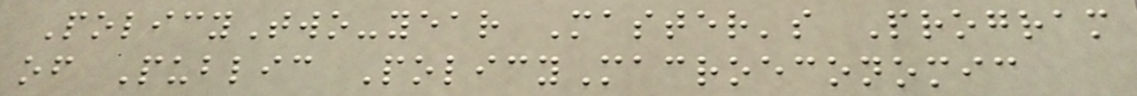PolicyTwo-year Master's Program
of Public PolicyMacroeconomic
